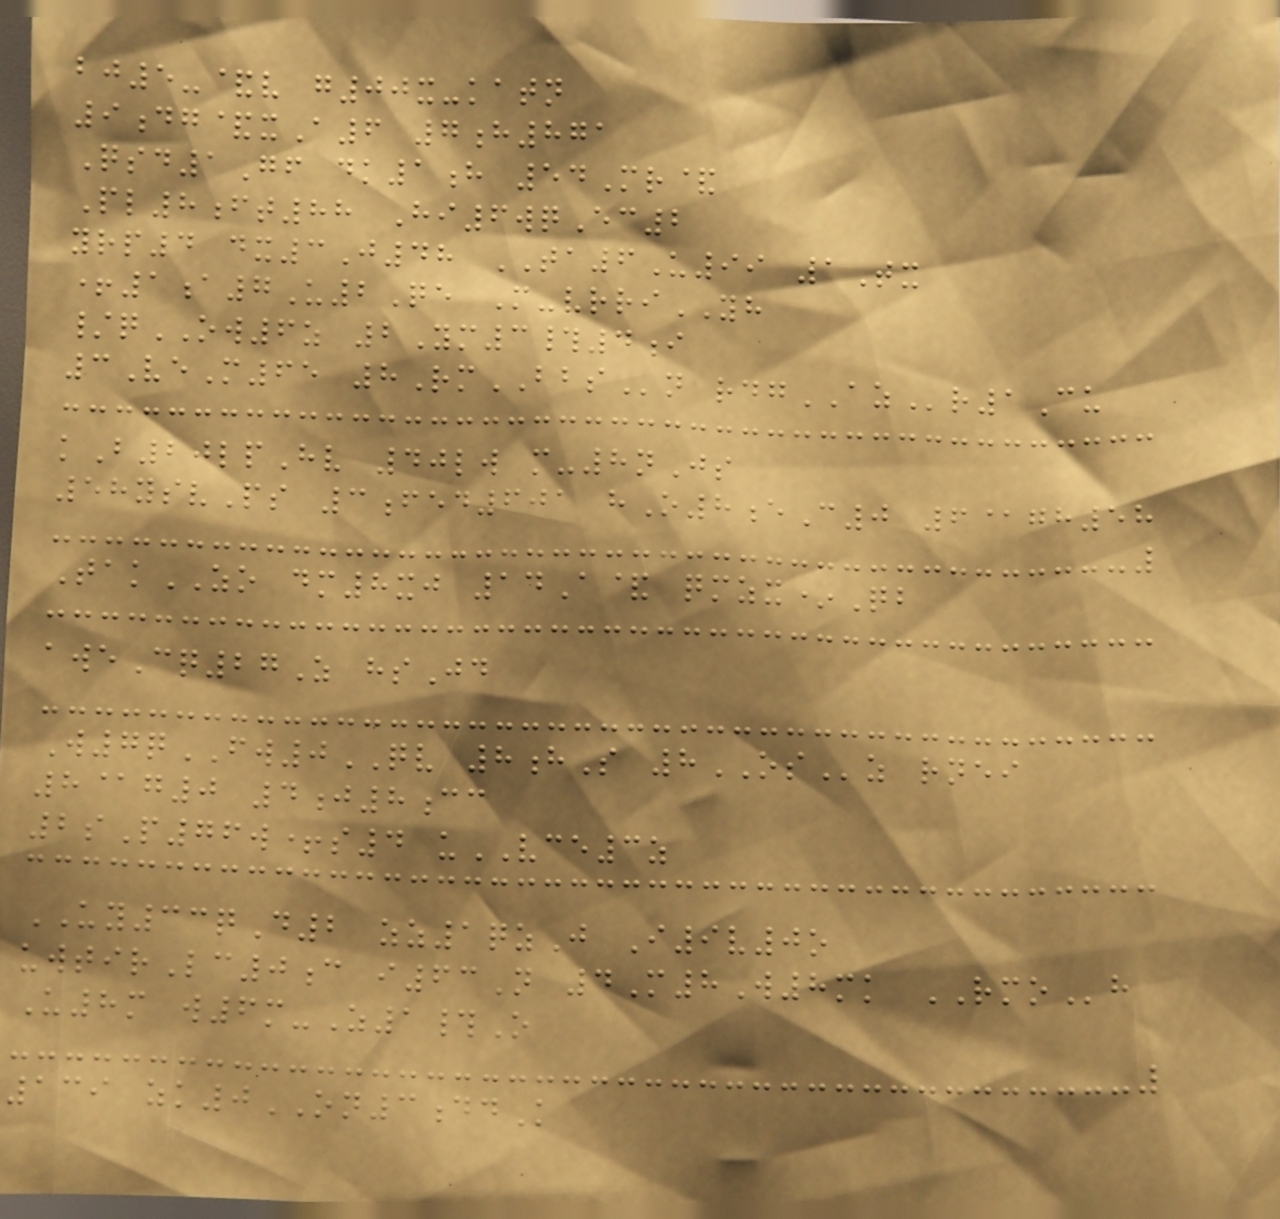bj5-&v g00x-katn
9dg&xA6 7h871
Qsd1Gf dk1h 54Mr&
Pl8ft88 Hi6wqEc2
yrp4 dx3J48 TA6U99 1Tx
+1a7U2Qe M-vrriYH
/qOW6z 2Ym3#4i
3VeM65 8RmBBSn rdgAZr1Cu
kB20lpHv 40lw m-8nJs
58ysvPs 3fed601 hO8eC0 6@gh58
TakZO dm8xj 14A& qmzx*Qb
aweCq27Z hsJd
W7qFW0QV 8hS 8OSz rnei
8@g0 4j8cc
2sP76w+s4 uVCE3z
UY33qD2 zz1qzJ I9v0o
uwtirLc0c i63N 4M8W8mk RMOh
U8m w6m-Z1#O
139 zk0ON3ddK
